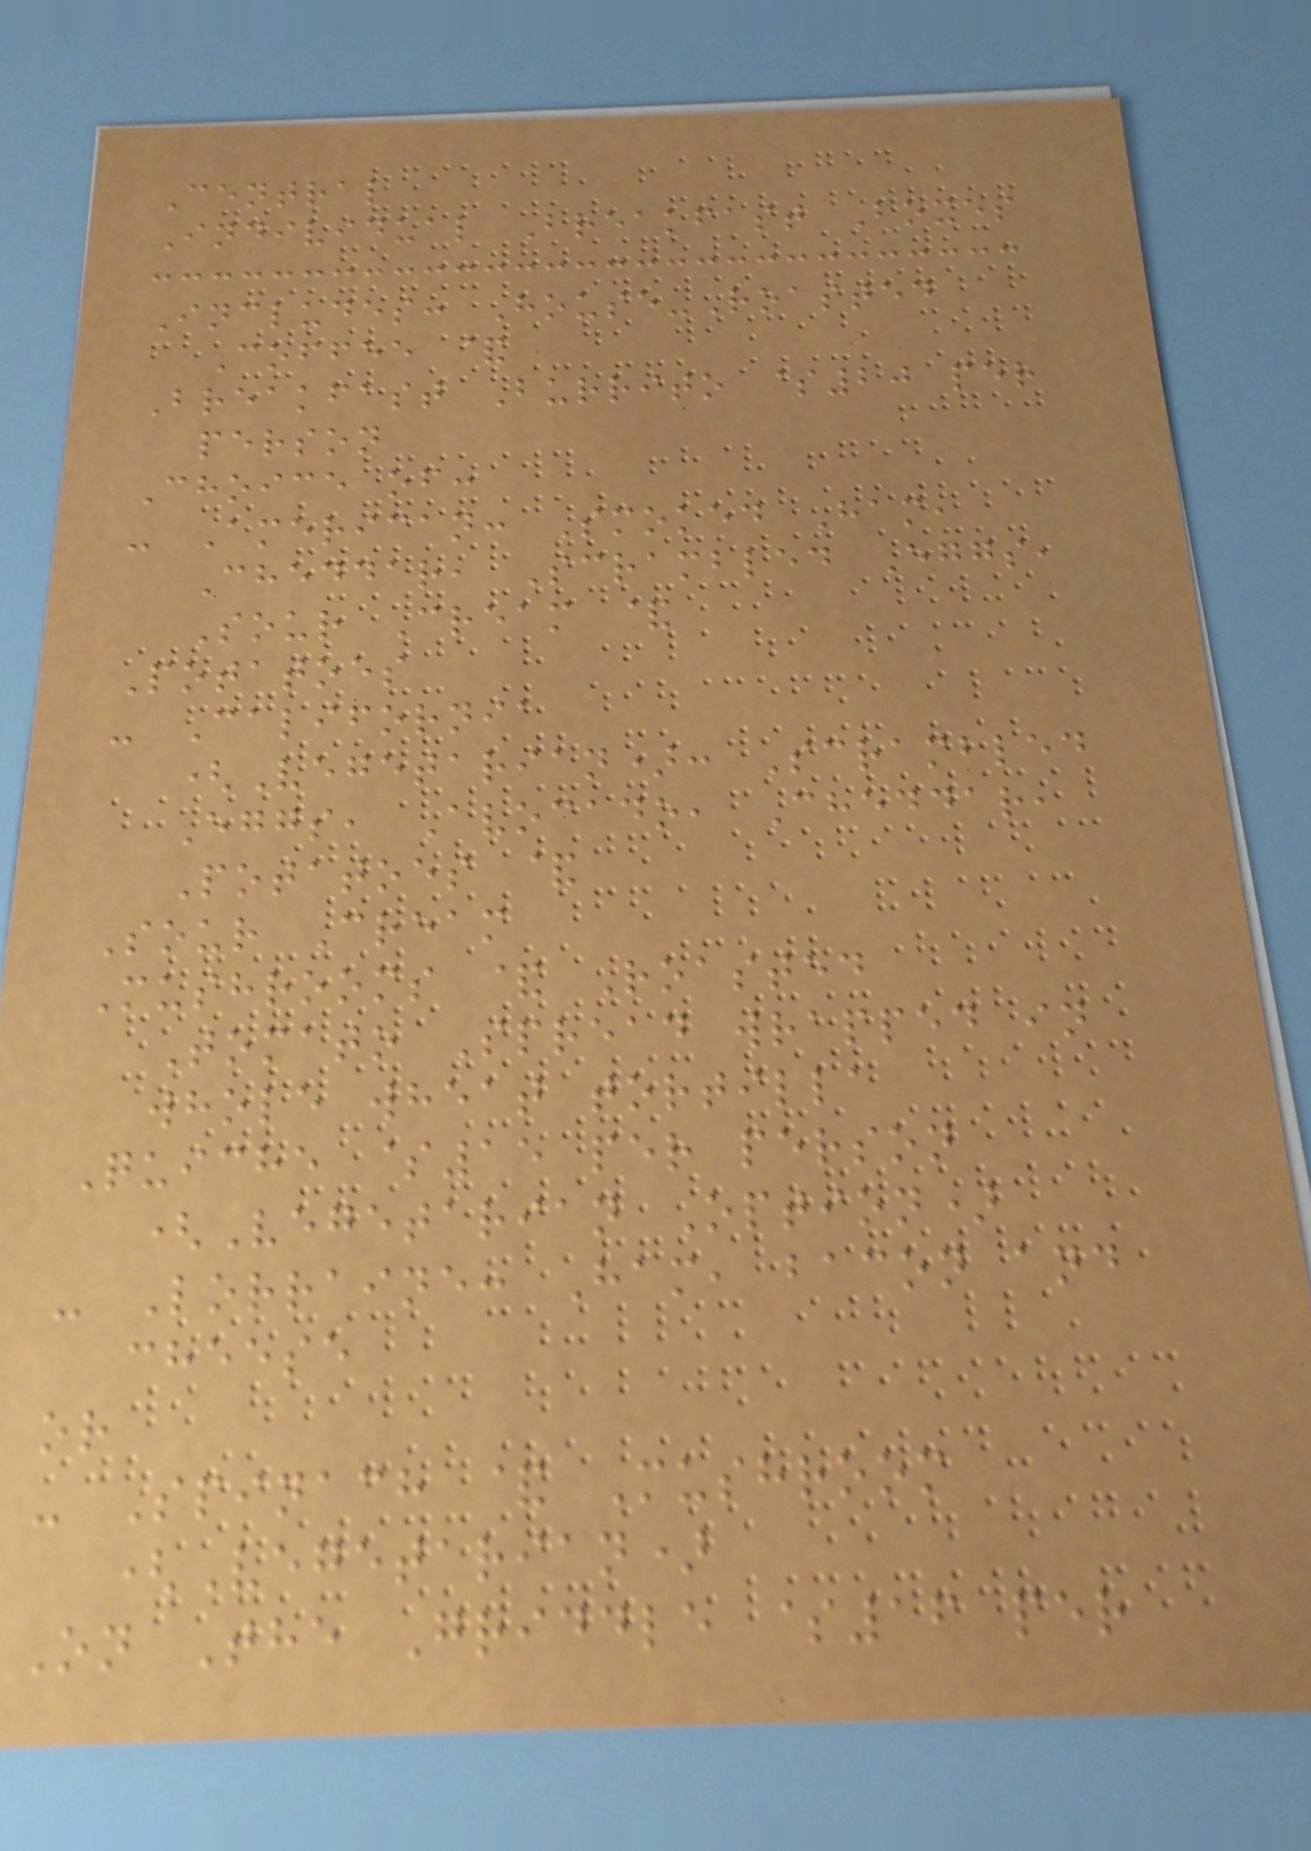Central
Individual Breakfast Boxes
Includes: House-Roasted
Coffee &
Breakfast Burrito $20 per
person
Choice of:
- American: Smoked Ham,
Cheddar, Scrambled Eggs,
Sour Cream &
Potatoes
- California
(Vegetarian): Scrambled
Eggs, Avocado, Cheddar,
Potatoes &
Sour Cream
Mushrooms & Roasted
Tomato Spread wrapped in
whole wheat tortilla
Quiche $15 per person
(Vegetarian Option)
- Lorraine: Ham, bacon and
cheese
or
- Spinach & Mushroom
(Vegetarian)
On The Griddle $16 per
